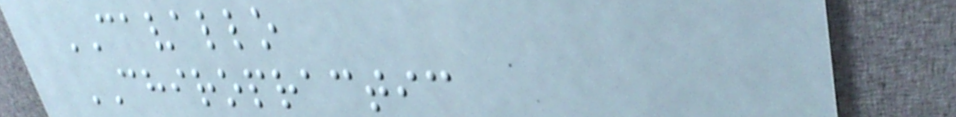CAVALLO
CHIROPRACTIC
